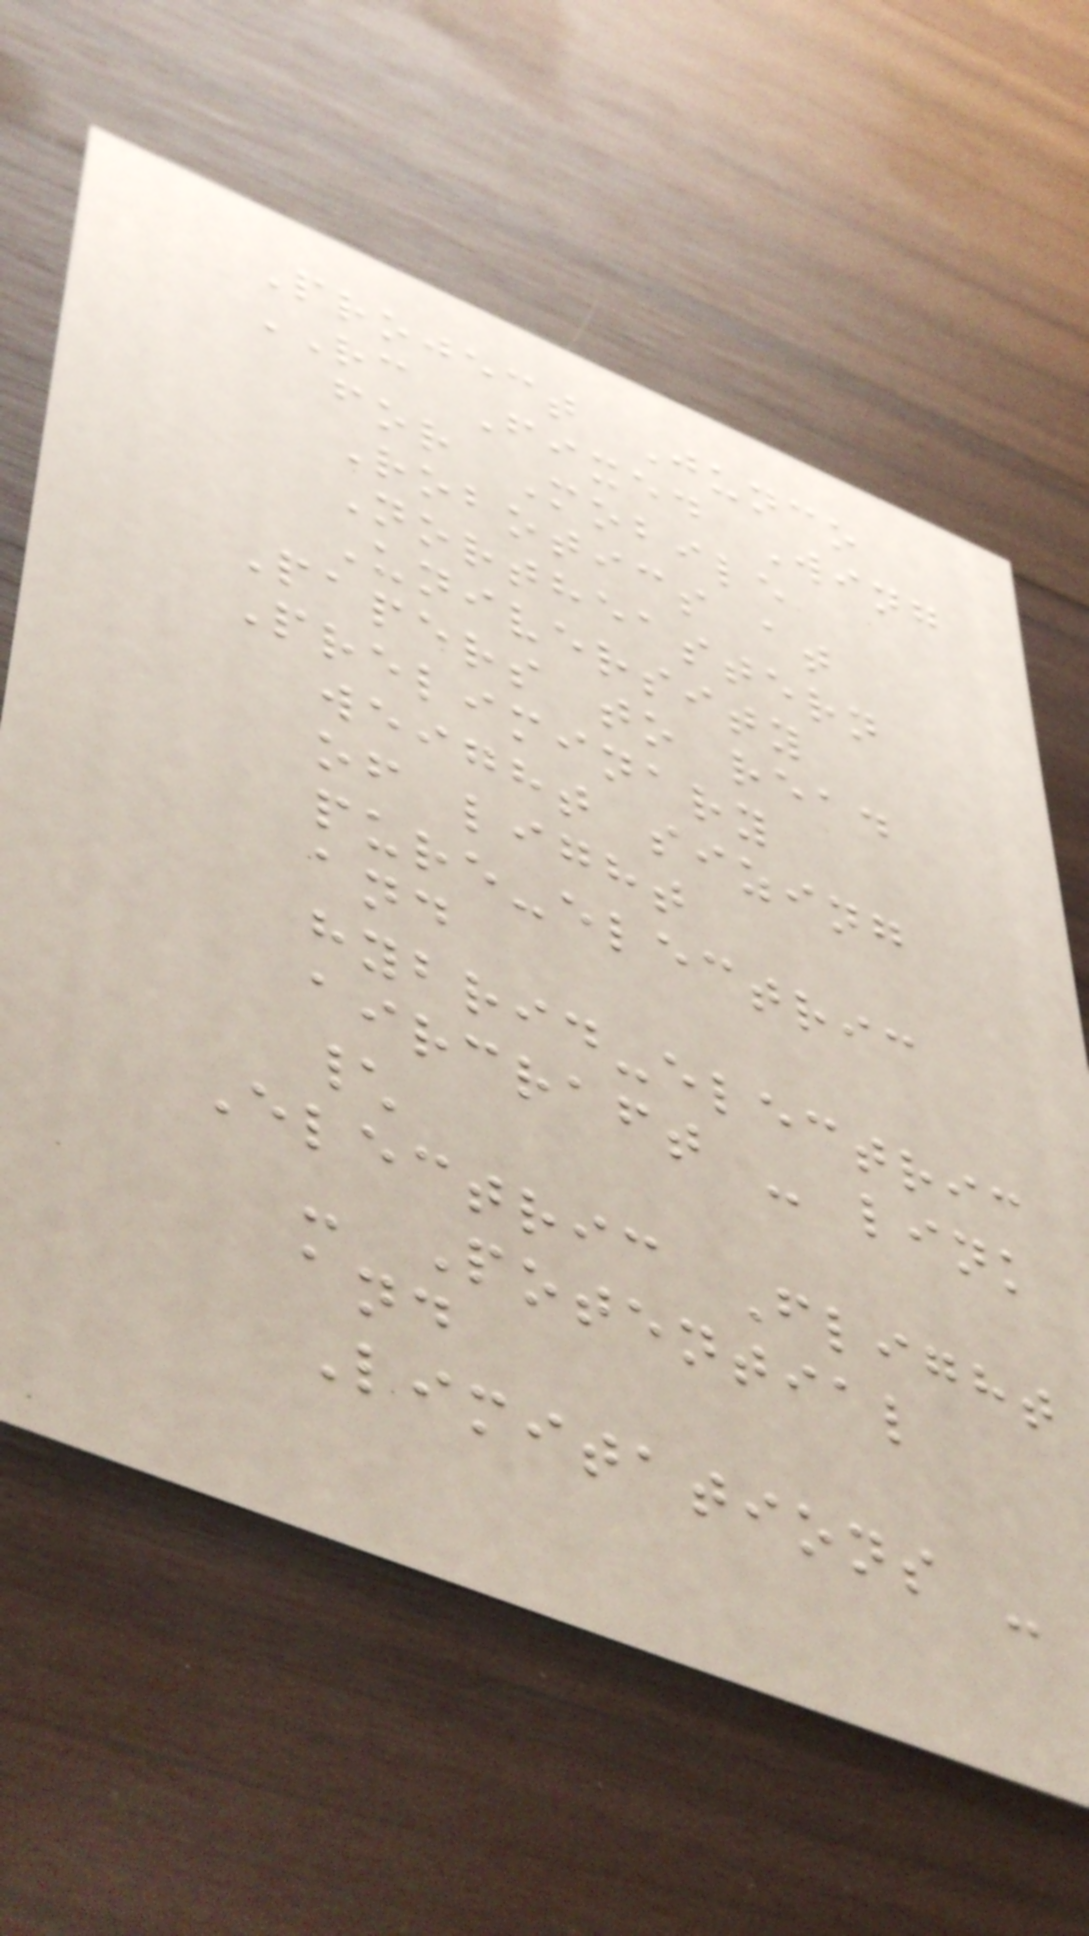Project Junco
RC Fixed Wing
for Mobile
Robotics at
Northeastern
University
Papers to read
Preliminary
weight sizing
of light
pure-electric
and
hybrid-electric
aircraft - link
\
Electric Flight
- Potential
and
Limitations -
